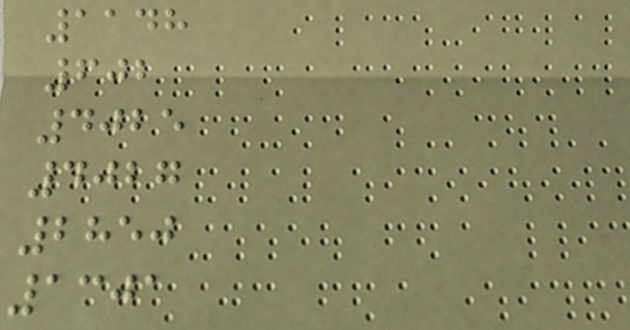1148
602
4025
4027
2850
1301
